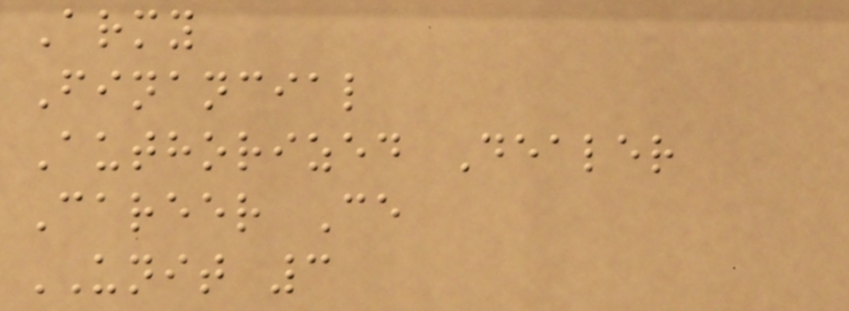Army
Financial
Authorized Dealer
Career Ce
UNIT 3
